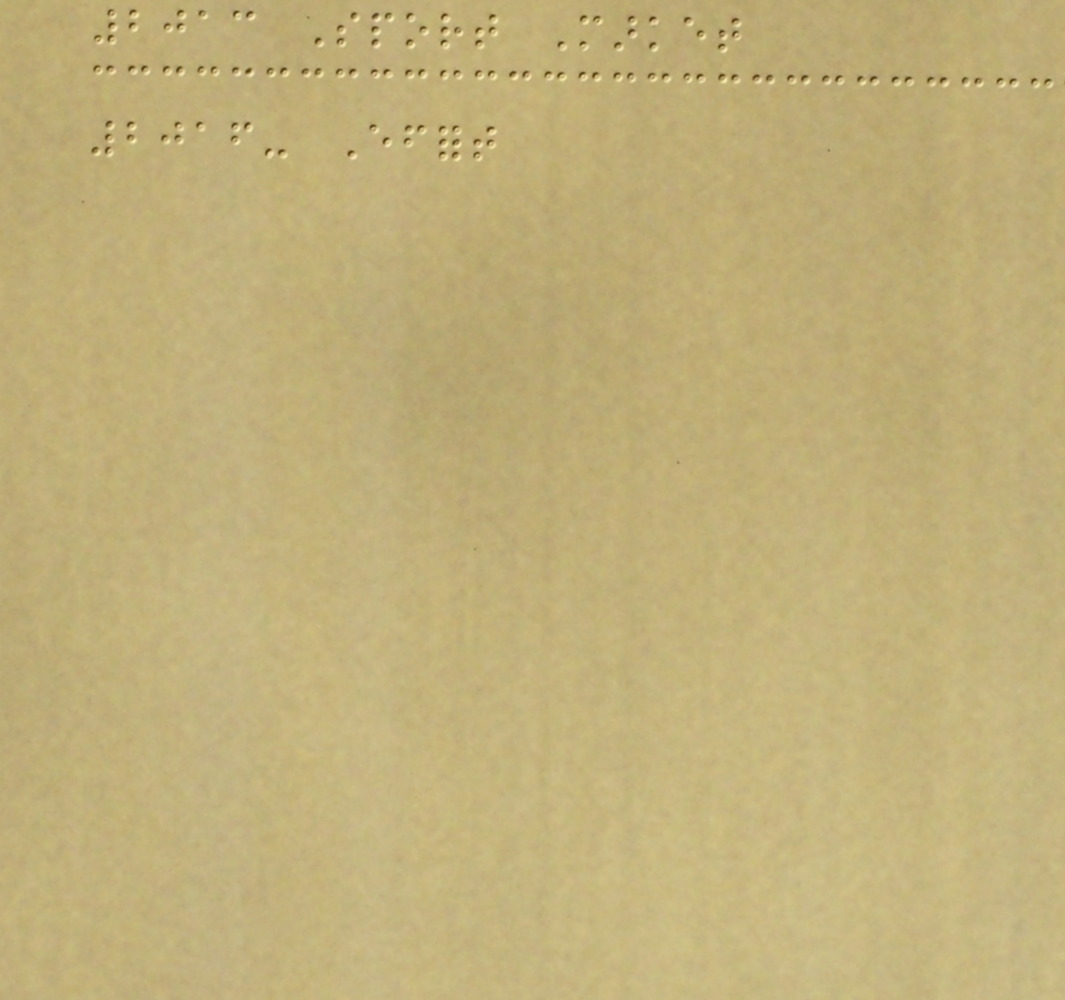2013 Sport Market
2016- Effort
